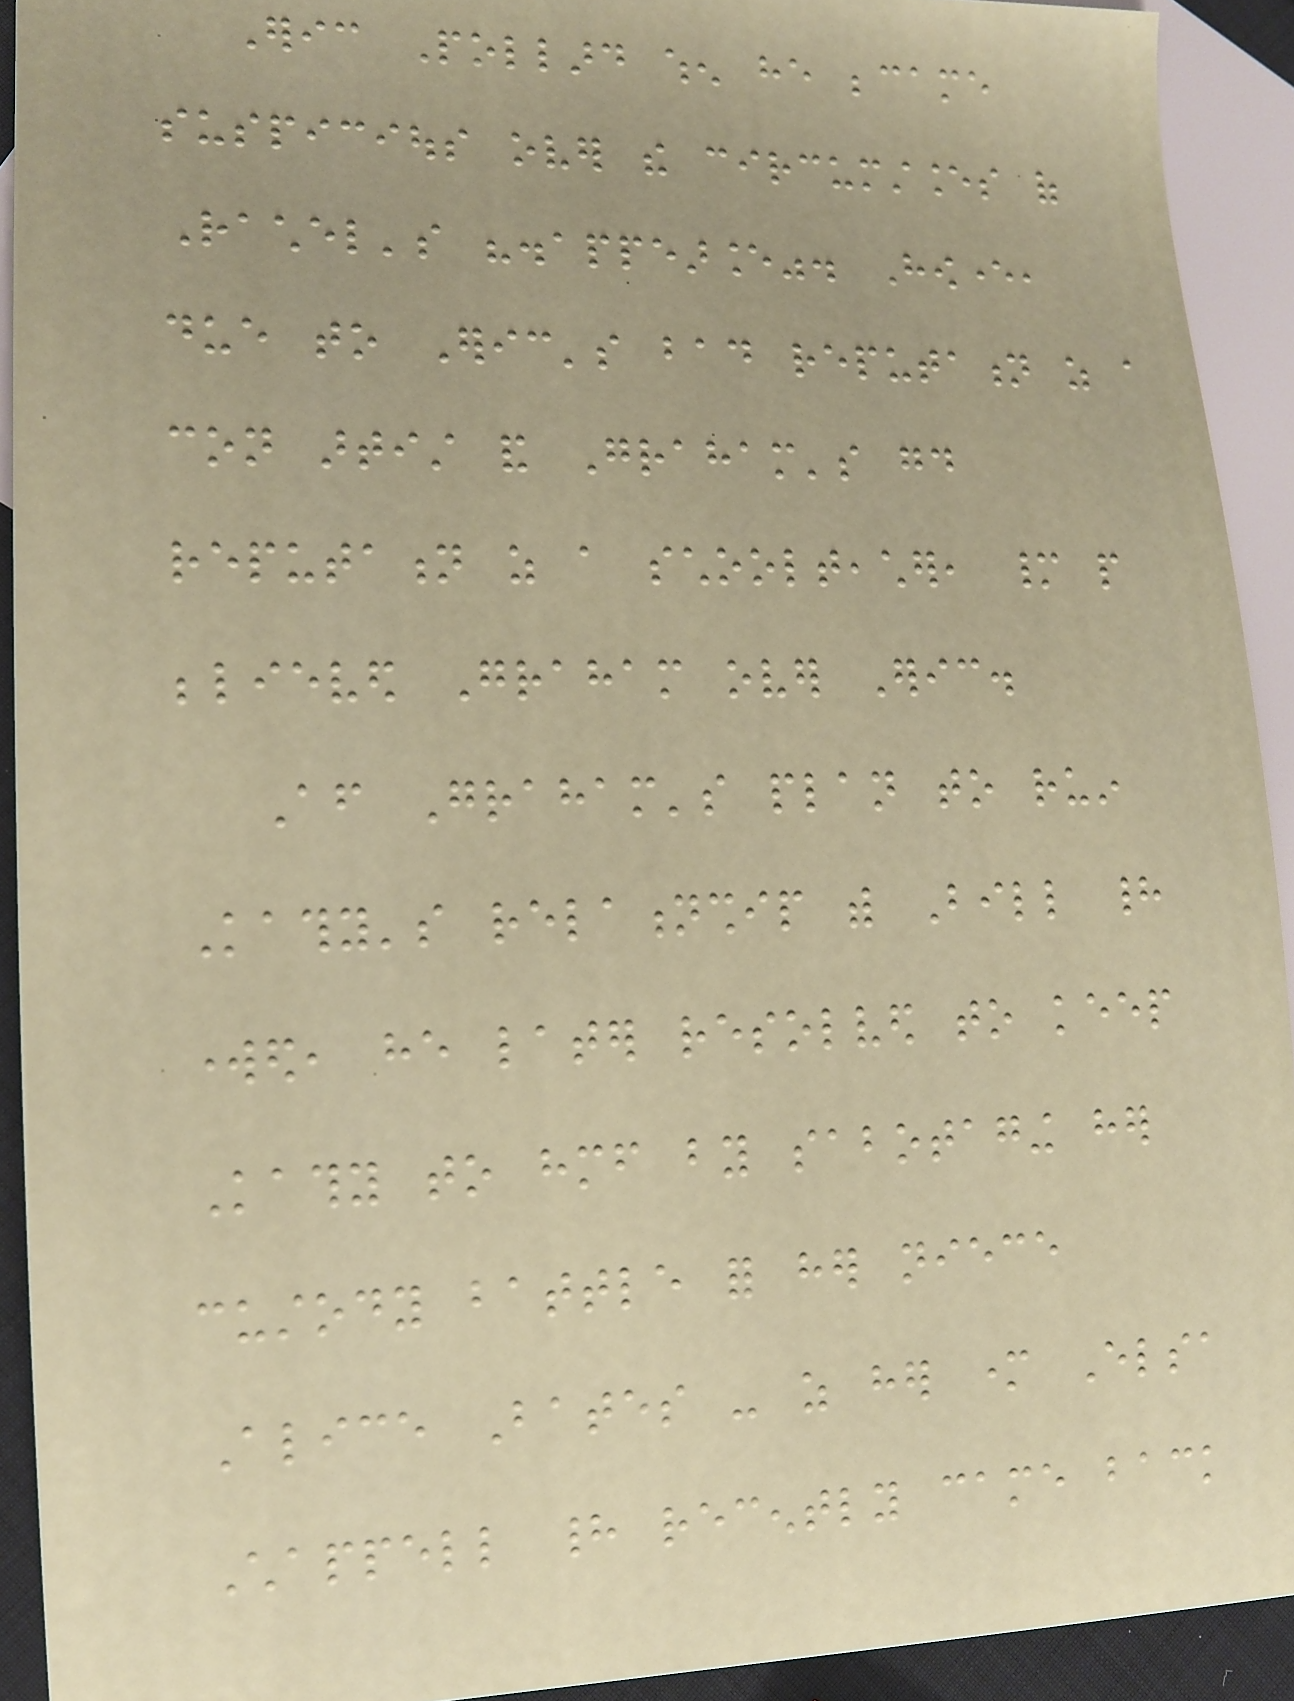Eric Pollard when he became
suspicious over the circumstances of
Rachel's "disappearance". However,
due to Eric's bad reputation as a
con artist and Graham's good
reputation as a schoolteacher, many people
believed Graham over Eric.
After Graham's plan to ruin
Kathy's relationship with Bill had
worked, he later resolved to keep
Kathy to himself by sabotaging her
custody battle for her niece
Alice Bates - as her mother Elsa
Chappell had recently came back
